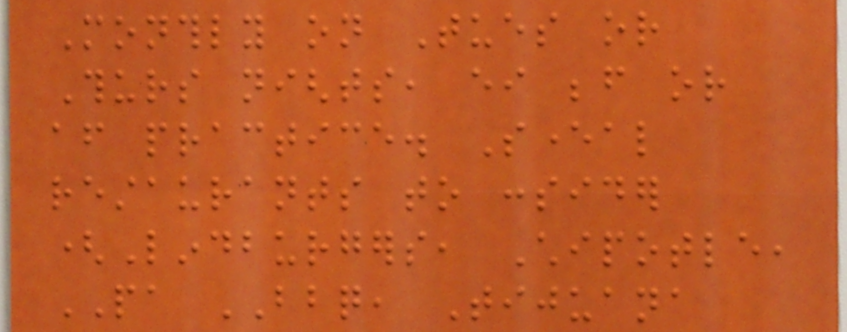Monthly on Tues or
Thurs nights, either before or
after practice. Several
restaurants to consider
(Lindburgers, Chipotle,
PA BBQ, Tijuana
